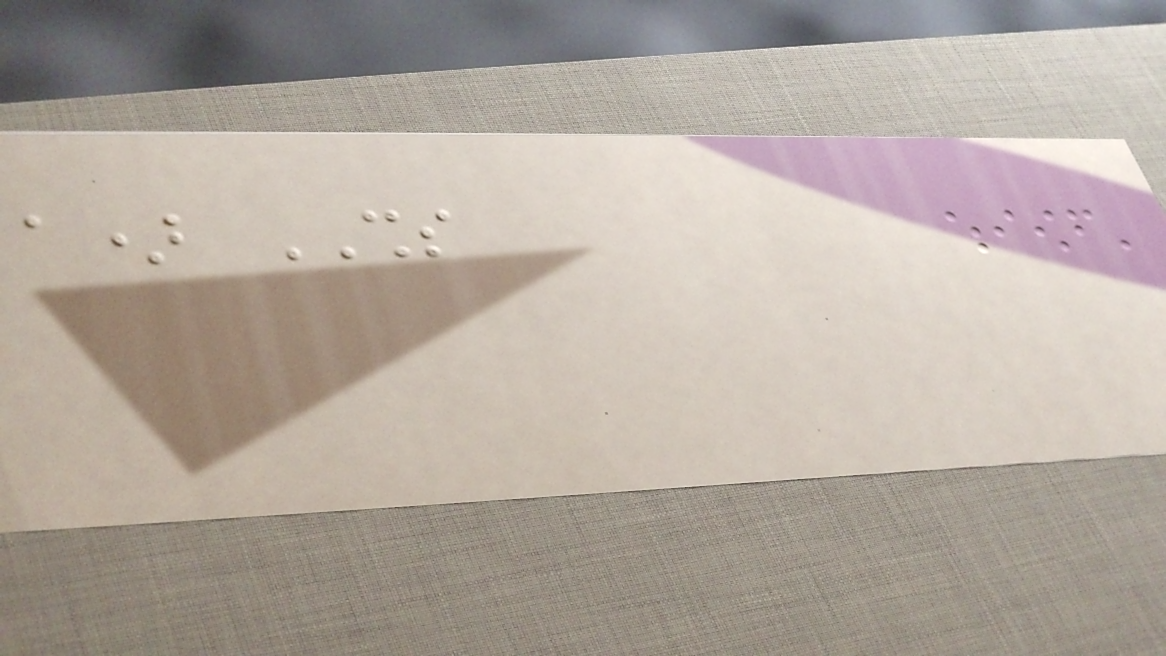a) SHS
